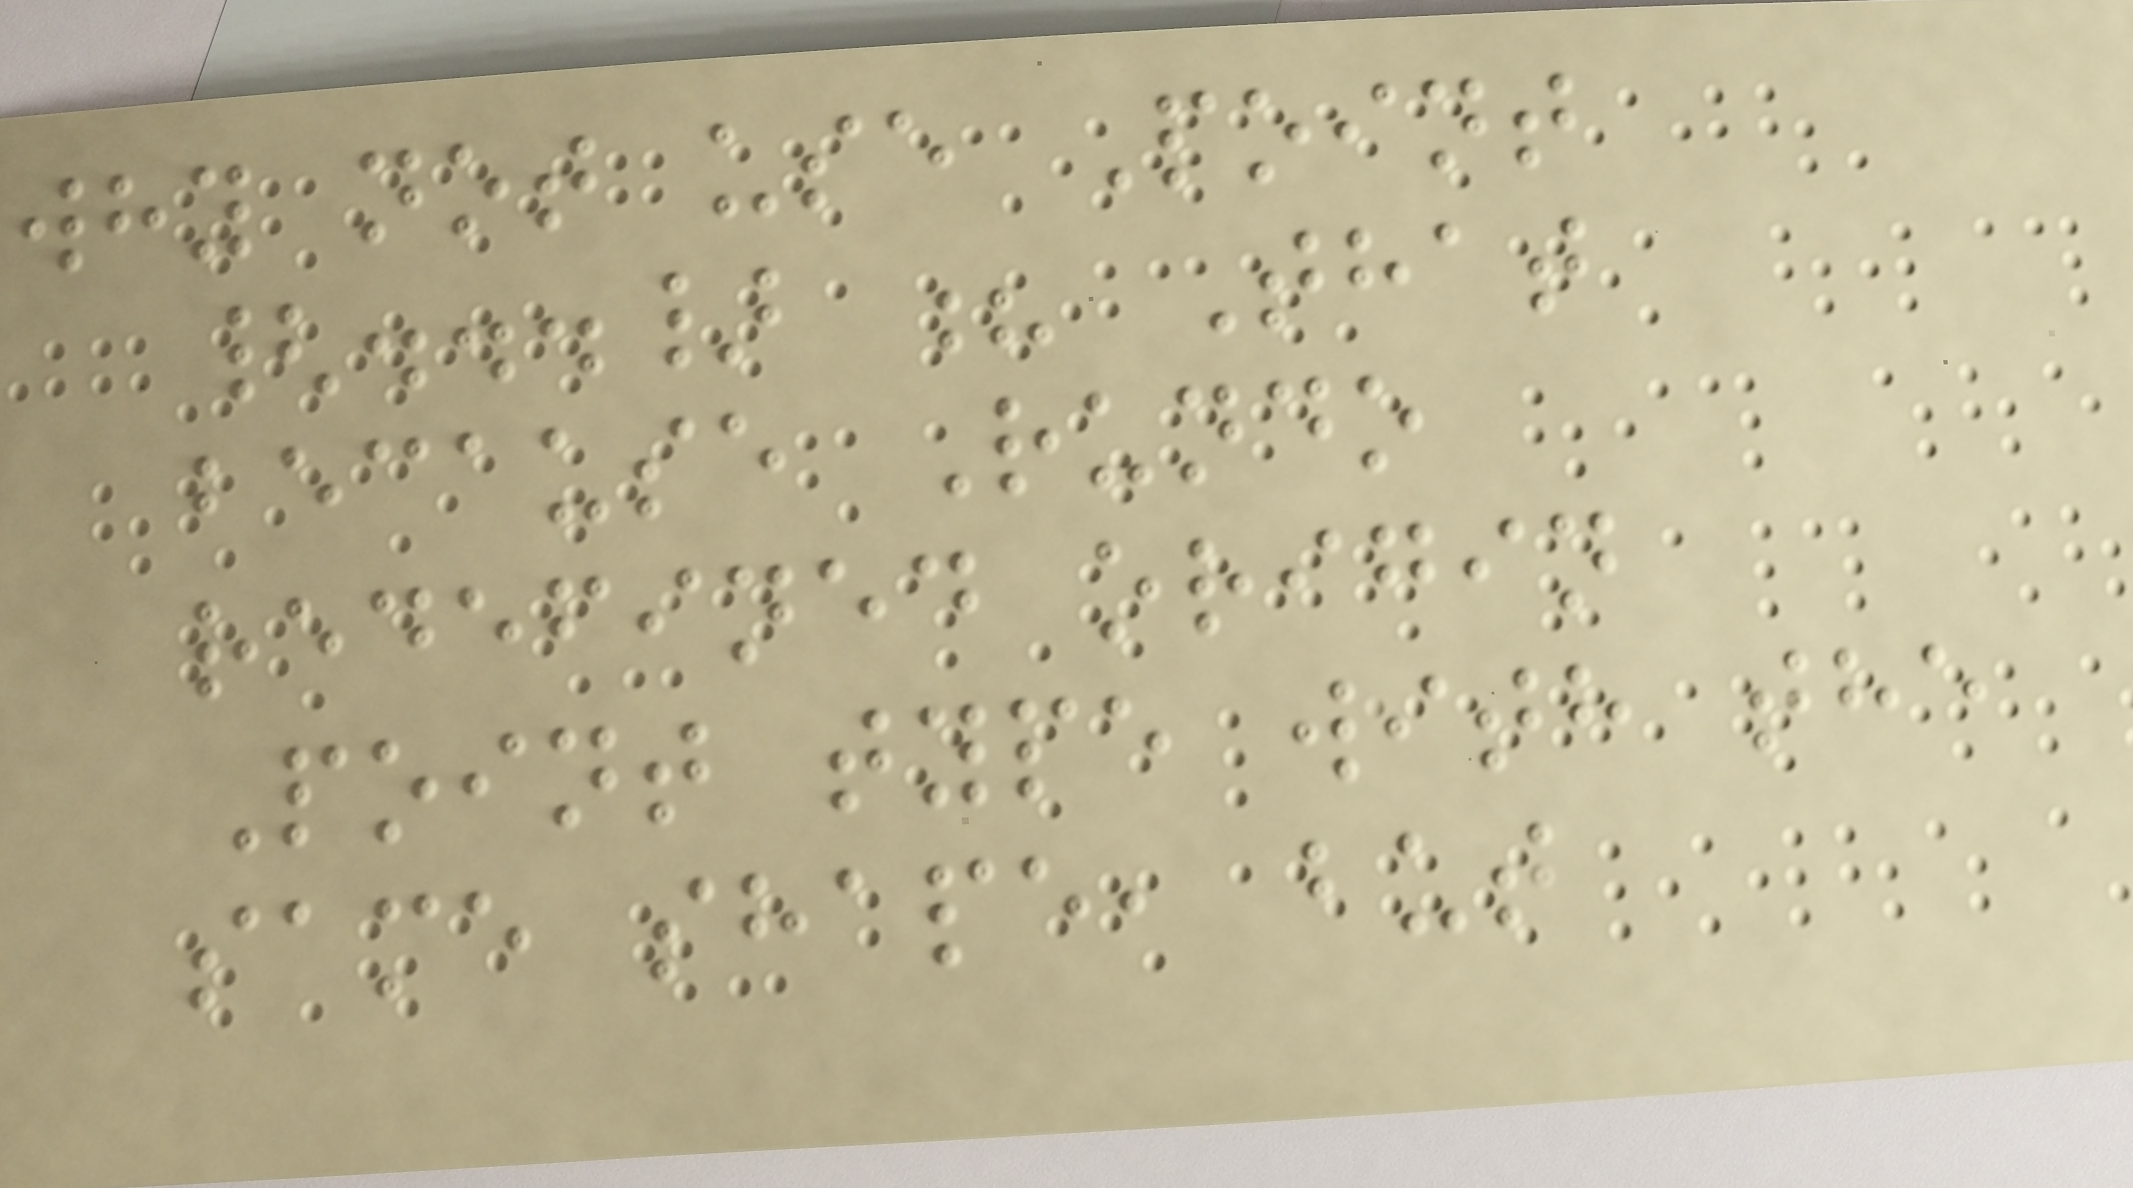why not use Point
{...} ? That
because Rundo
redefined origin
Point type with the
same shape, but
